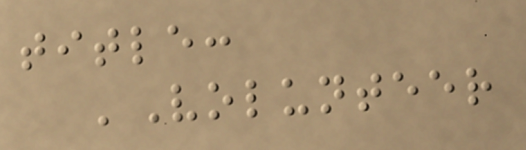title:
'Volunteer
